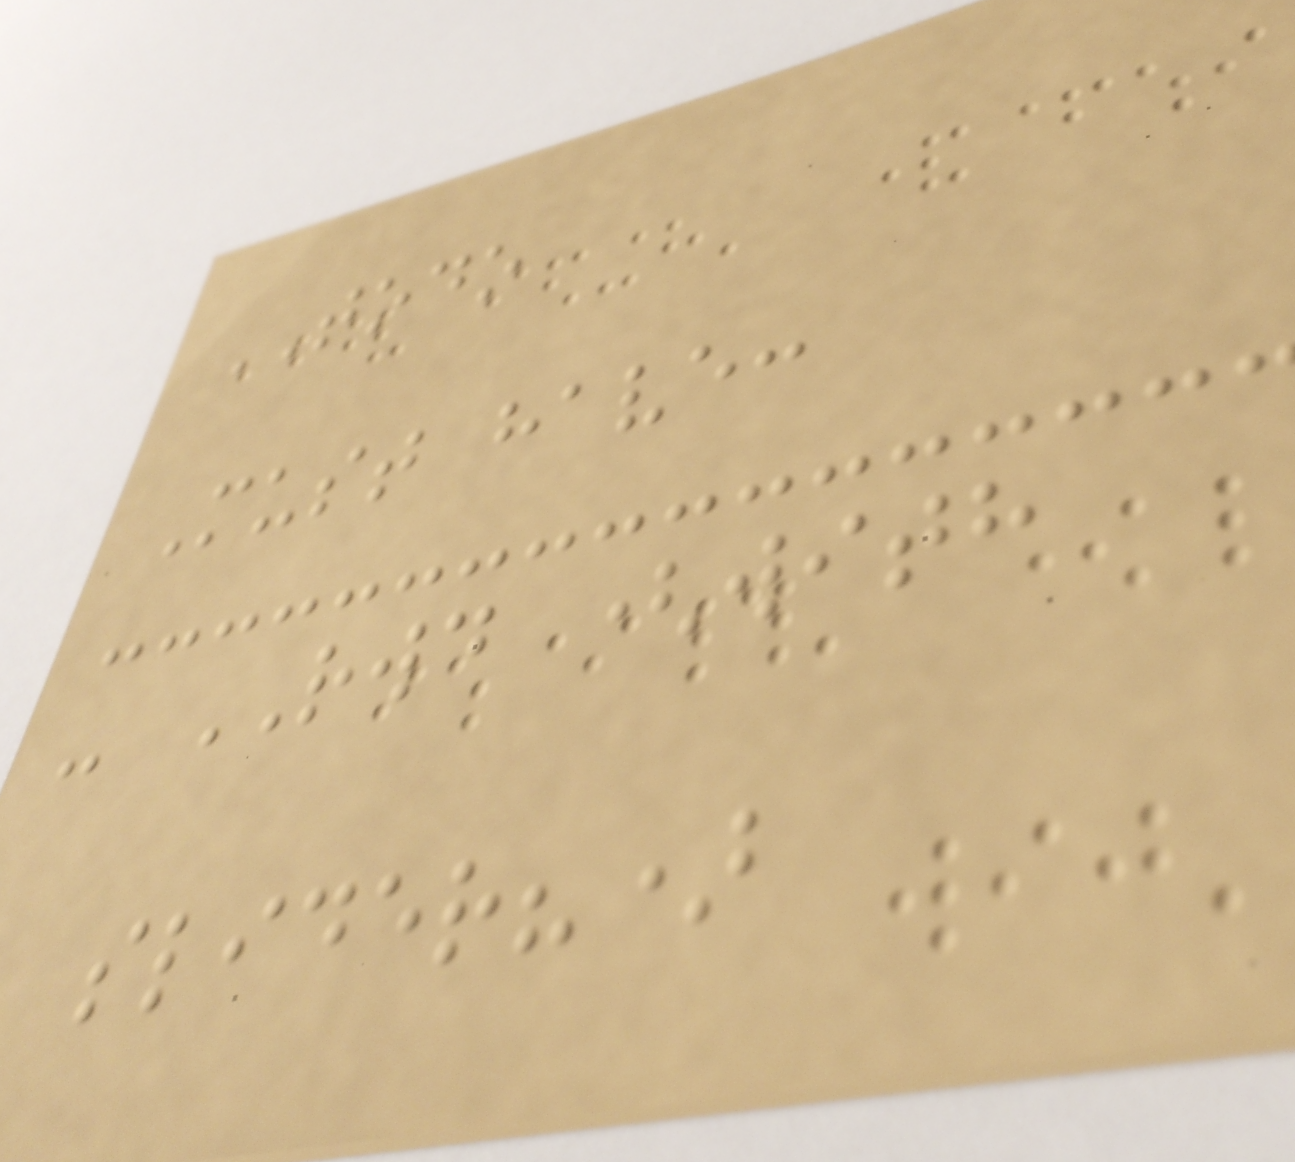TODO
Must have:
- RWD (with
slider?)
